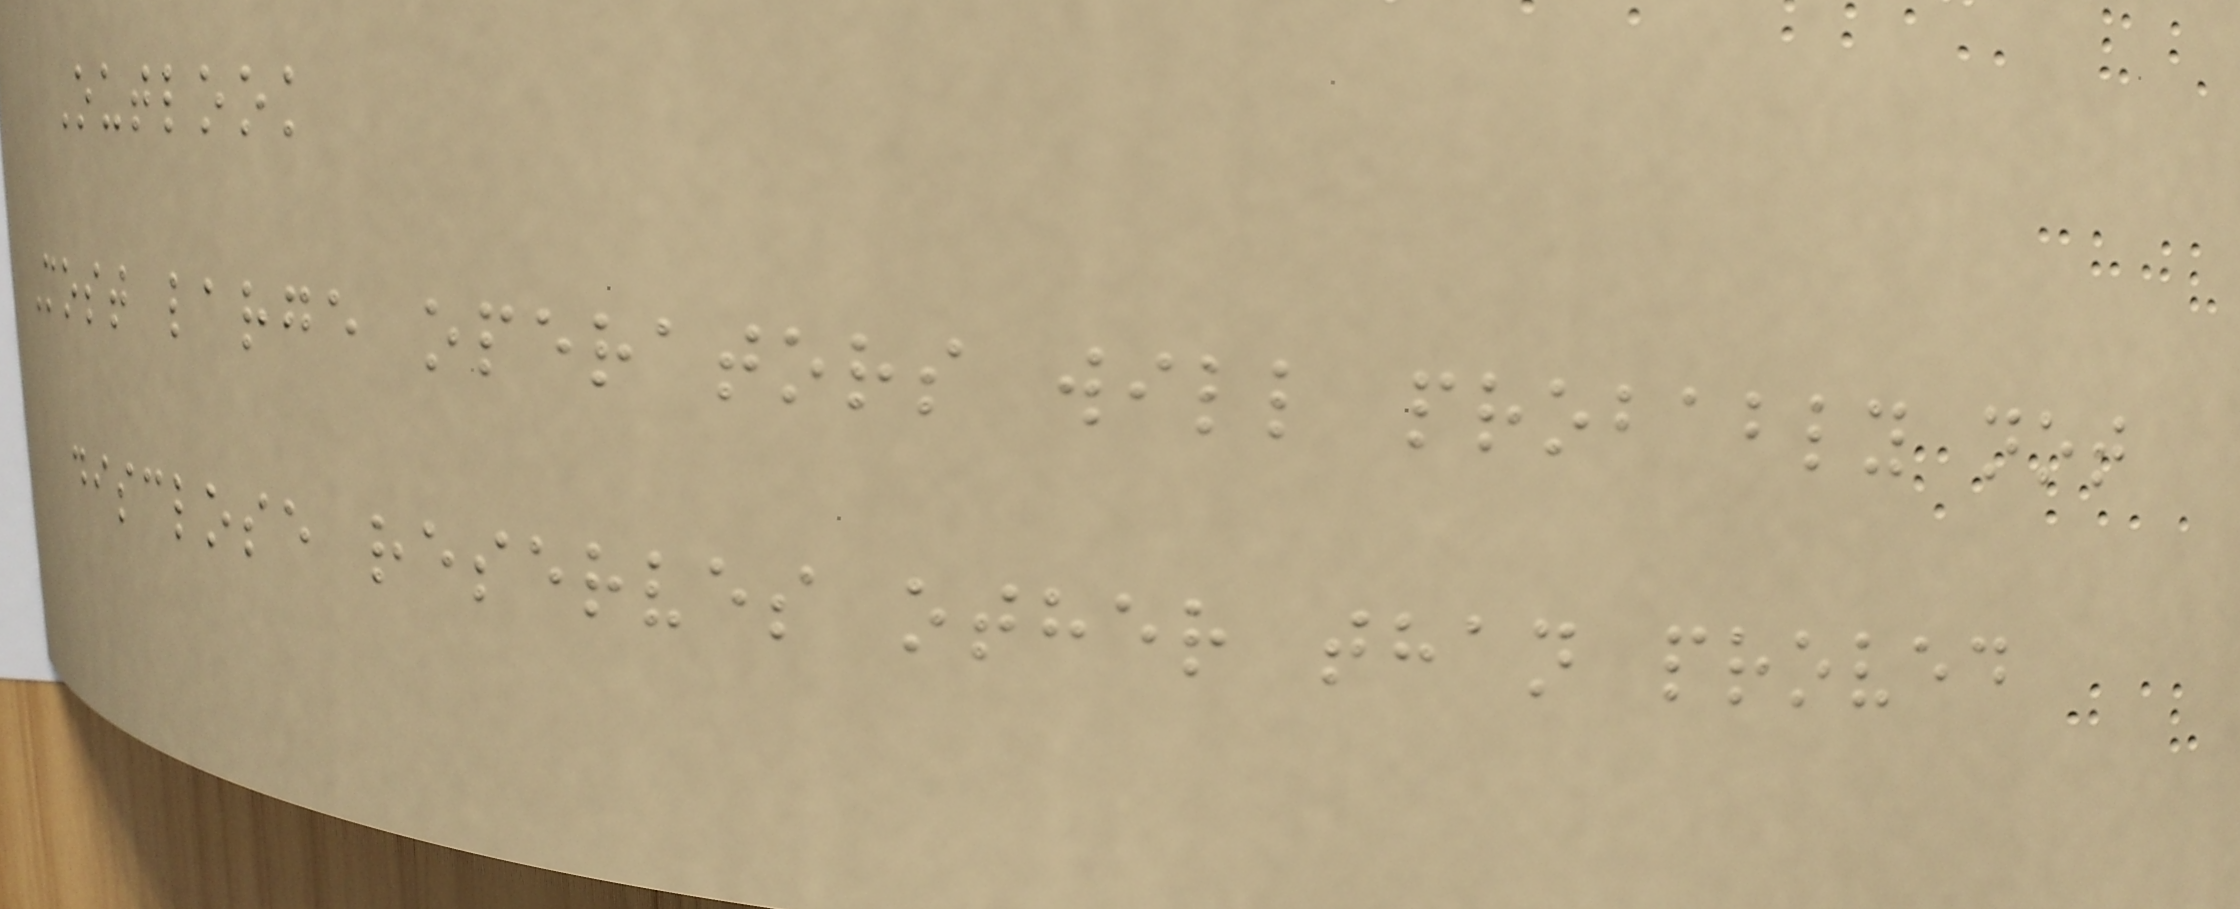Outlook
Most large operators will probably not
disclose reserves other than proved
